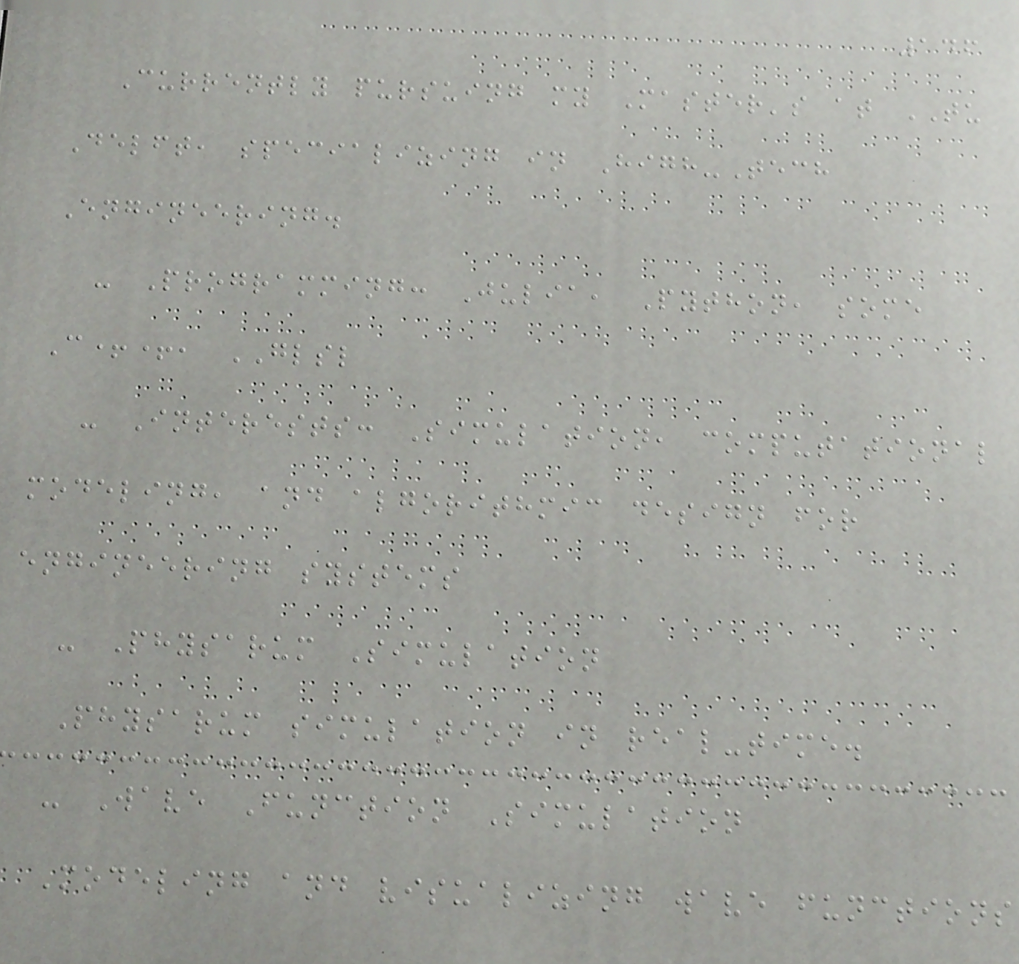146
Currently pursuing my Master's at TU
Delft, specializing in High-Tech
Engineering.
- Programming: Julia, Python, some
C++, GLSL
- Interests: Simulation, computational
modeling, and algorithmic design for
engineering systems
- Physarum Simulation
Physarum simulation in real-time.
- Wave Function Simulation
Modeling and visualizing wave functions
